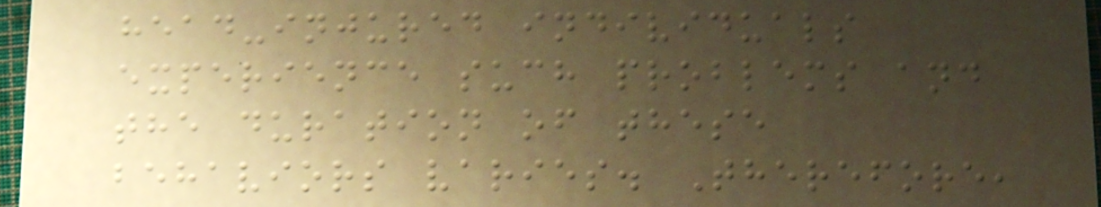head-injured individuals
experience such problems and
the duration of these
behaviors varies. Therefore,
